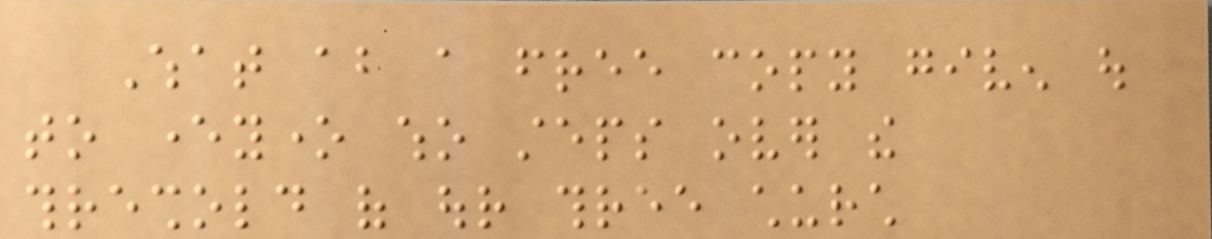What about a free copy given out
to everyone who steps over the
threshold of our three church
